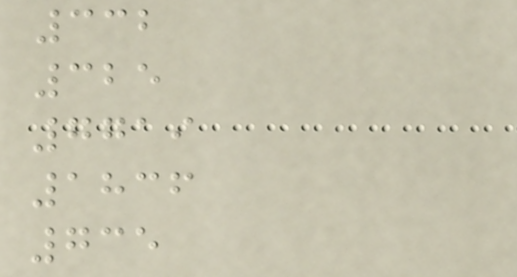332
325
7719
1836
735
